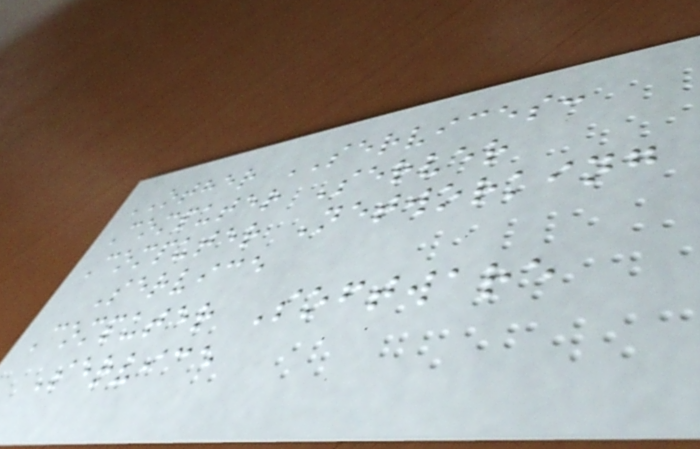OTHER SERVICES:
Computer Server
Computer Networking
Service
Computer Software
Service
